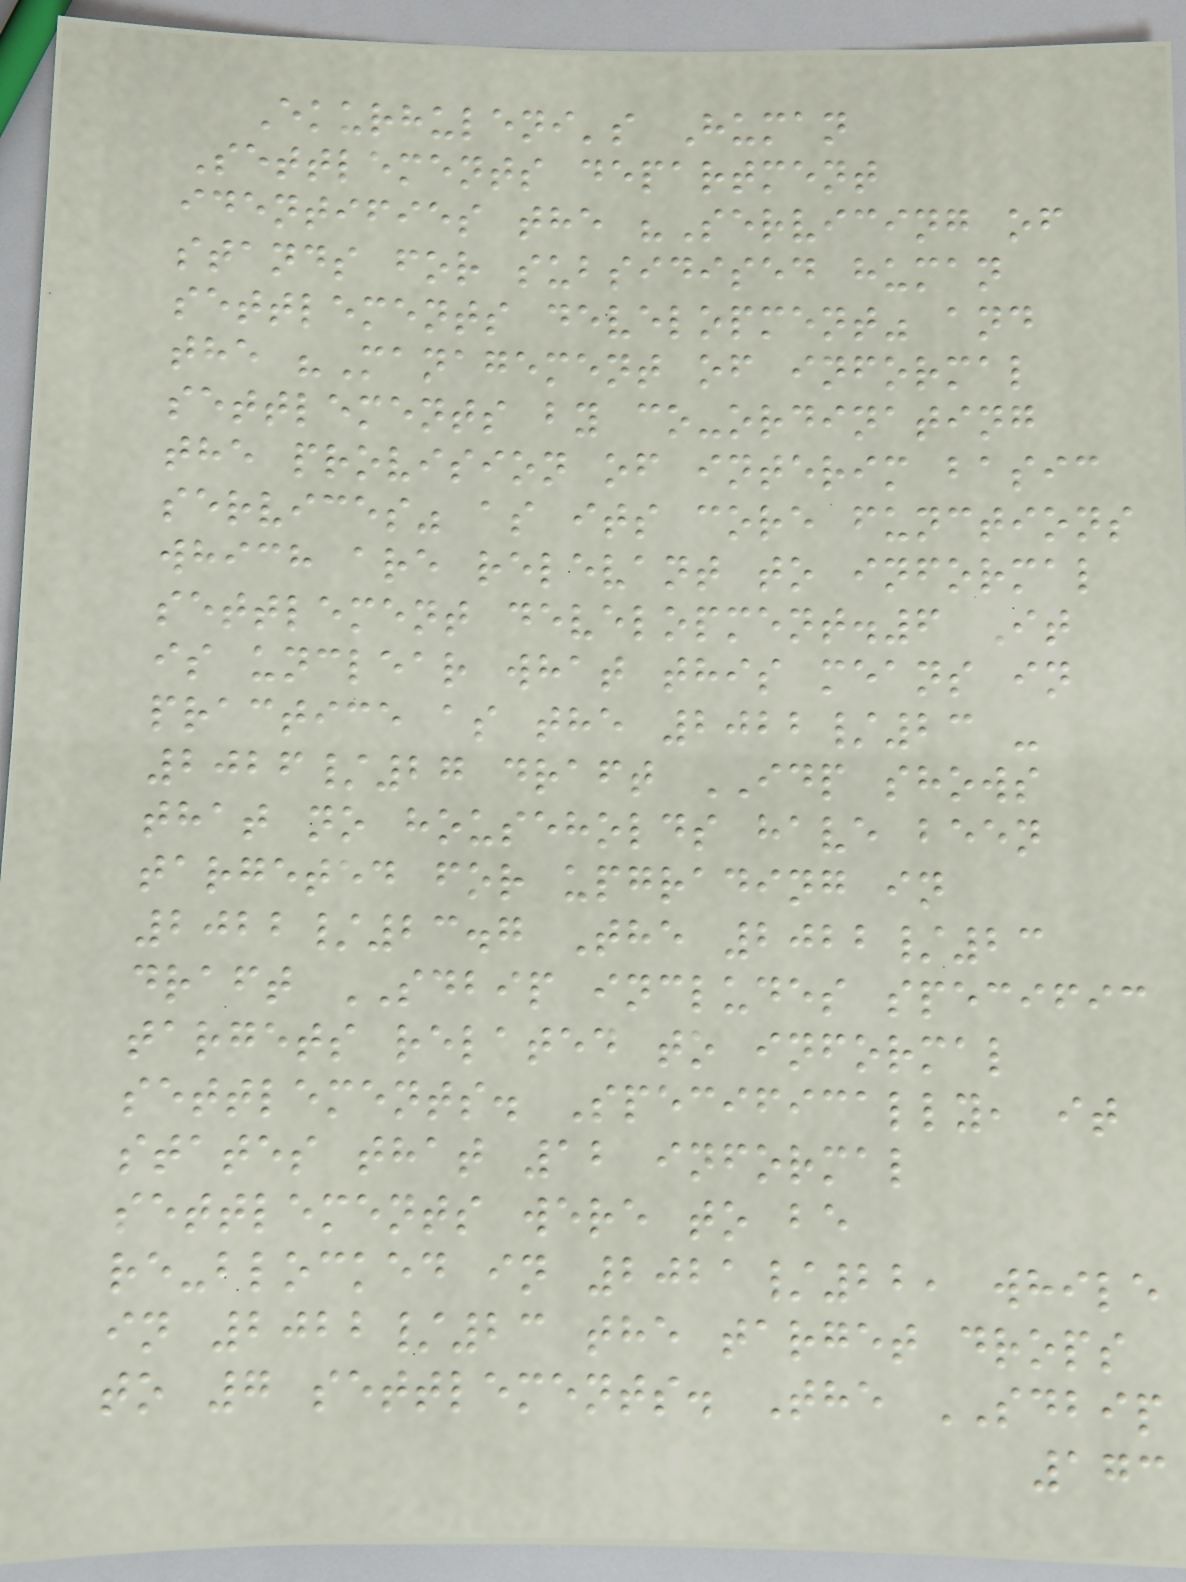Ekurhuleni's Human
Settlements department
identifies the "Servicing of
stands for subsidised human
settlements development" and
the "Management of informal
settlements by co-ordinating
the provision of interim basic
services" as its core functions
which are relevant to informal
settlement development.6 It
is unclear what this means in
practice as the 2022/23 -
2026/27 draft IDP shows
that no households have been
targeted for upgrading in
2022/23.7 The 2022/23
draft SDBIP includes specific
targets related to informal
settlements. Specifically, it
states that 12 informal
settlements were to be
re-blocked in 2021/22, while
in 2022/23 the target drops
to 7 settlements. The SDBIP
173
